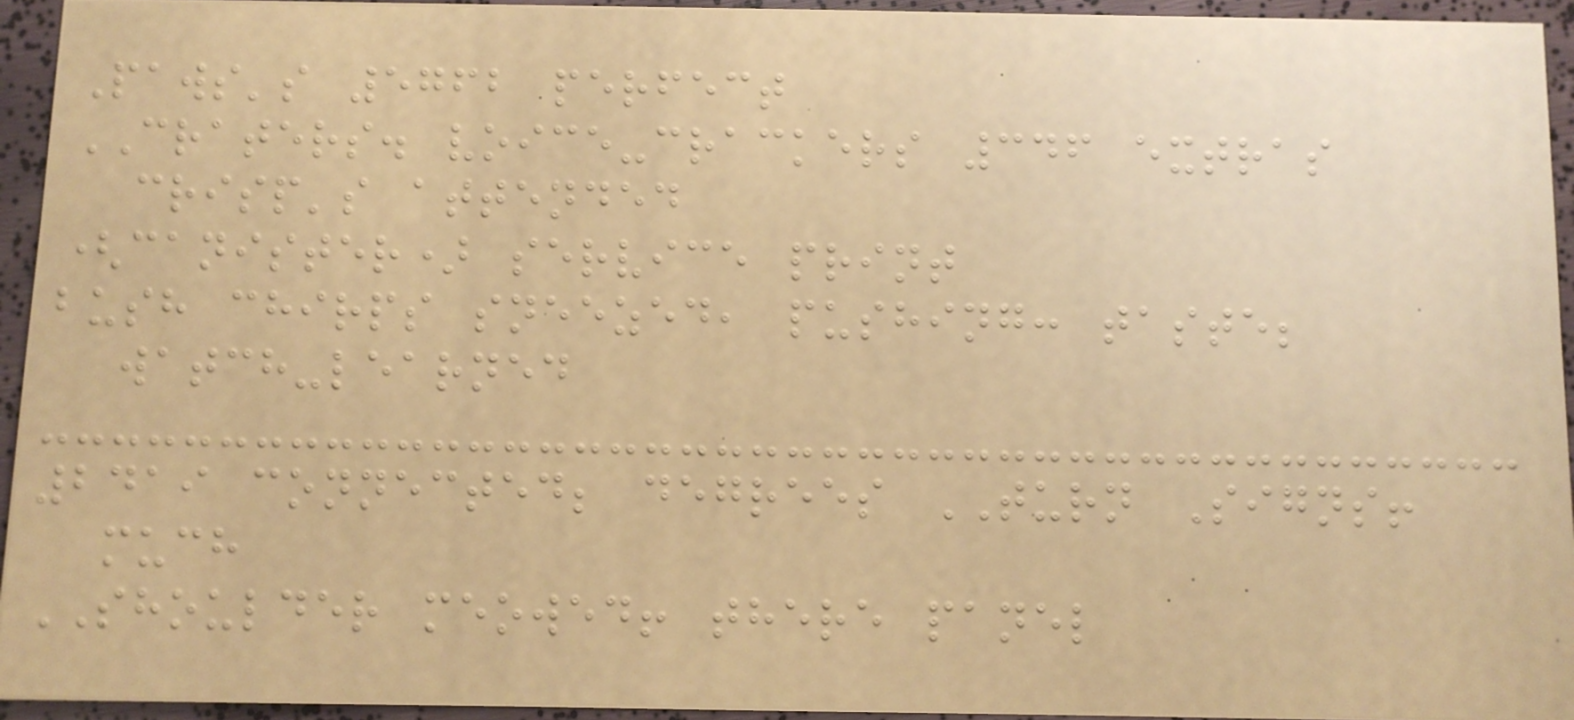Paws's 5762 perfect
CRATERS. voice-crackers 346 extras
crisp's attended
(canister) service print
bush chirps sneezed, pushing: taste;
watch-learned
2419 connected; degrees TURN Signs!
much
SHOULDER meowed! there panel
